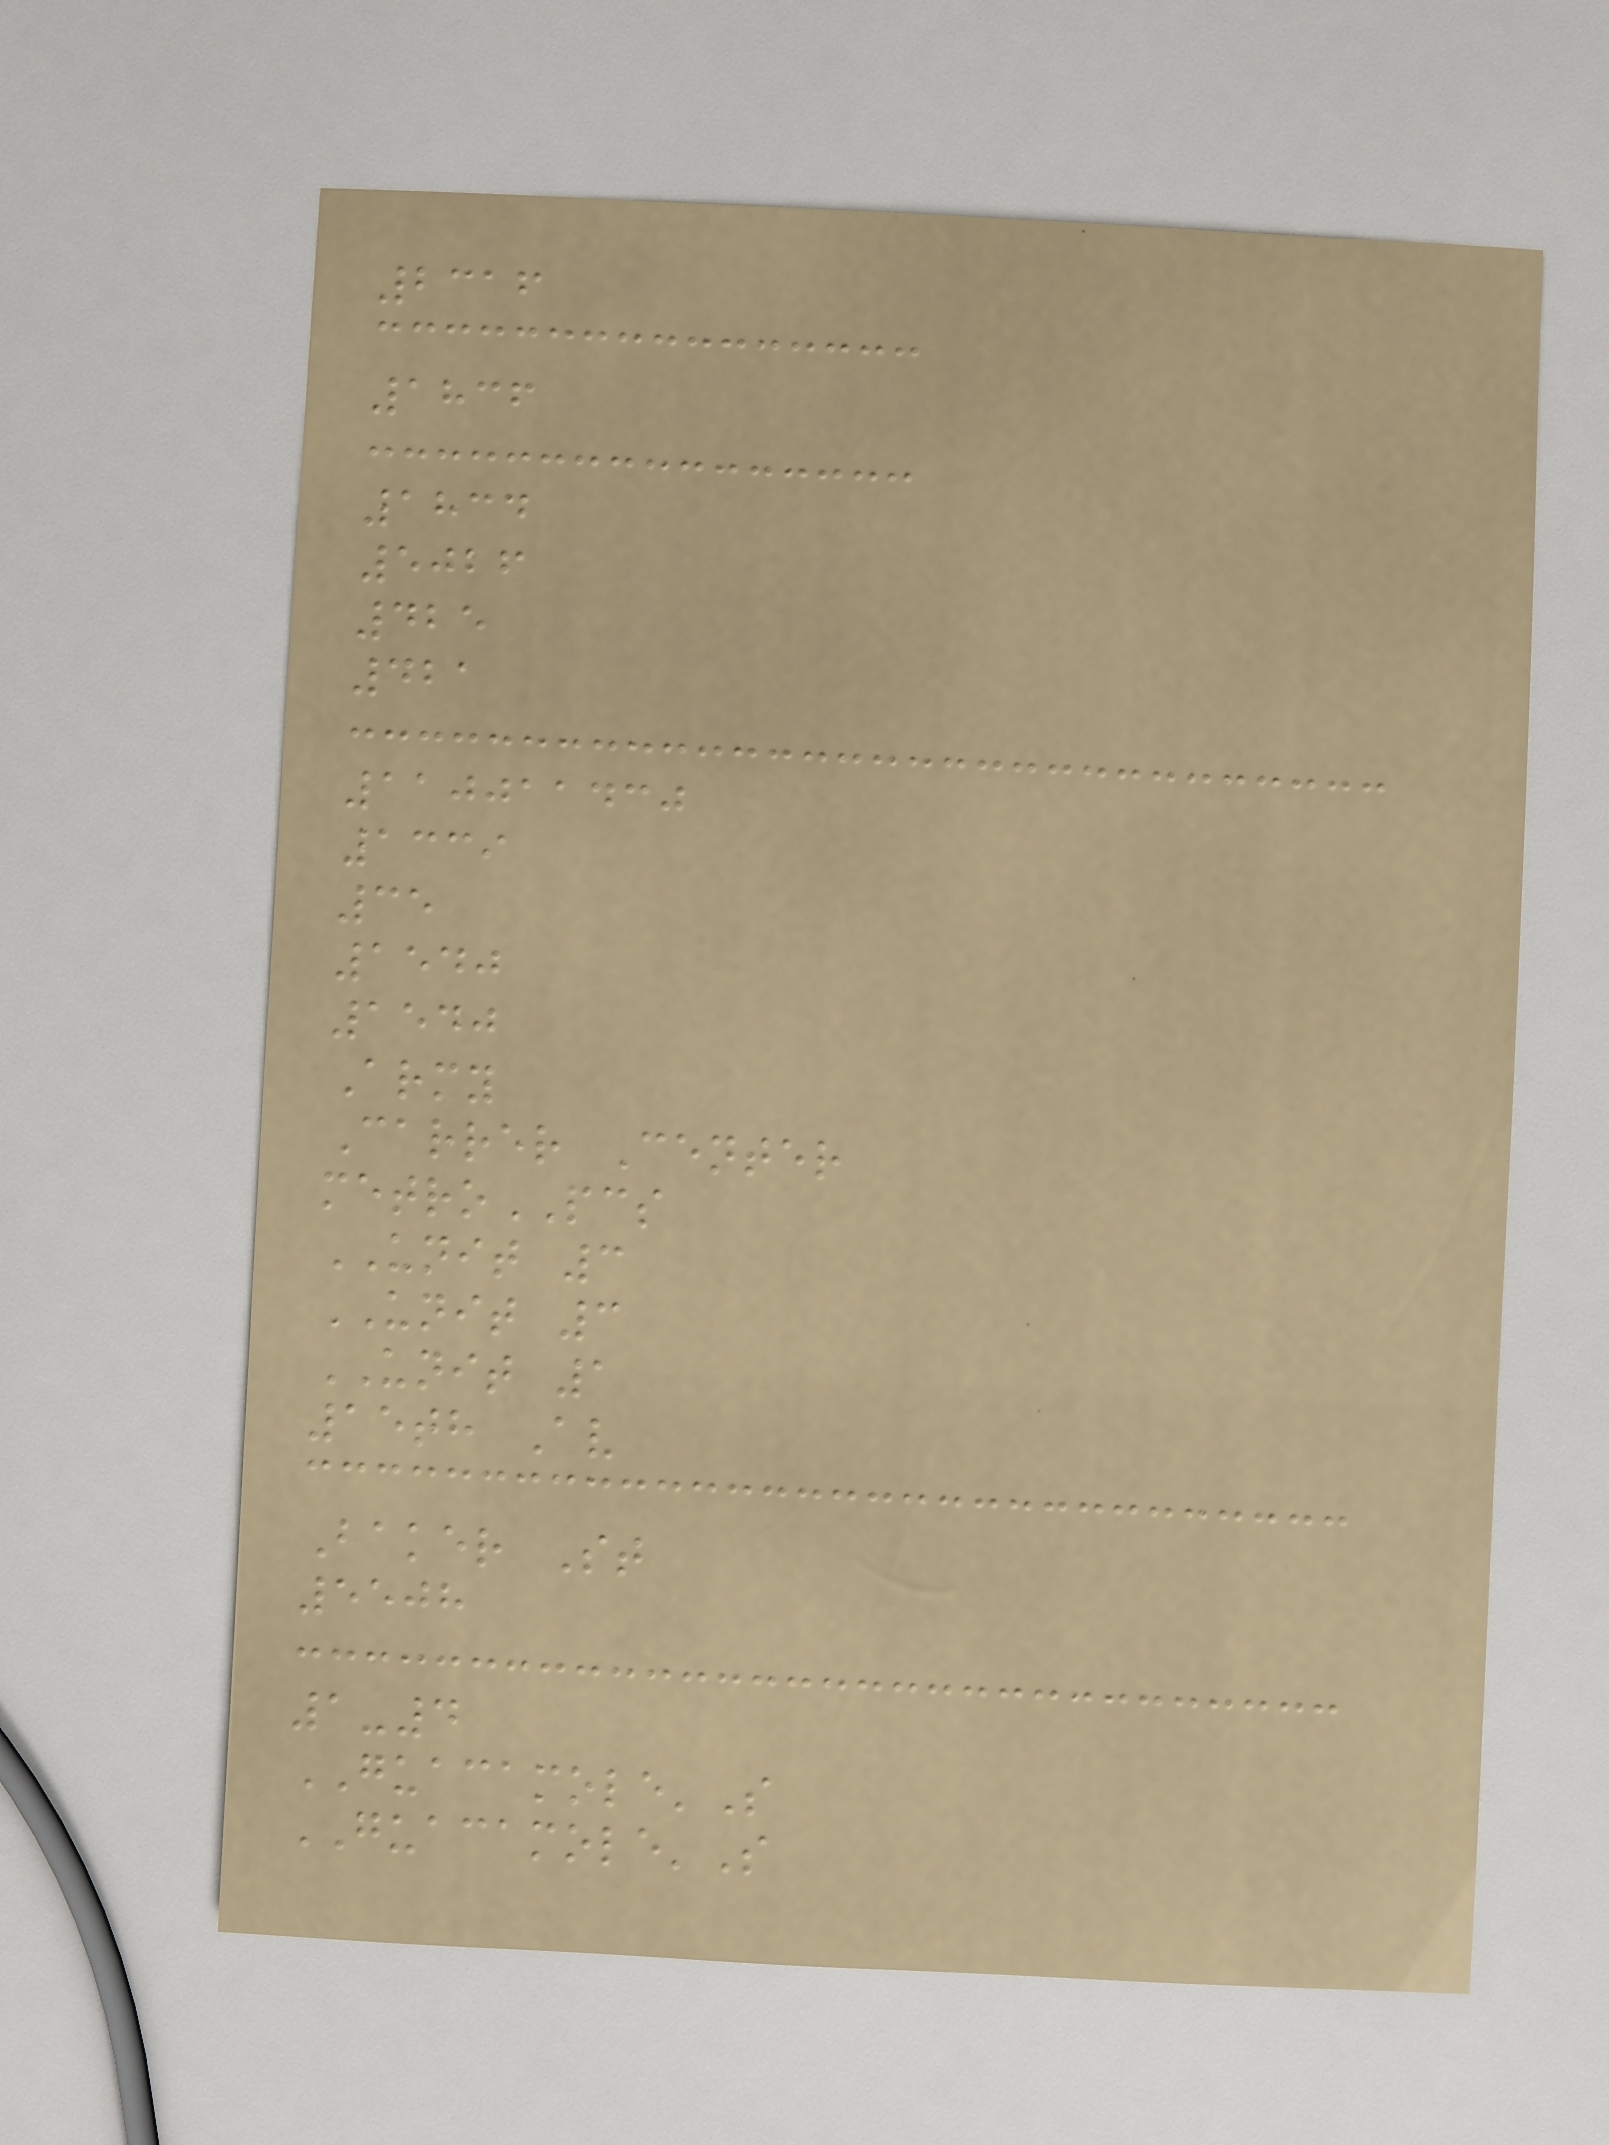2316
1836
1834
5026
425
421
110011430
1339
35
1540
1540
Army
Carrer Center
metroPCS
UNIT 3
UNIT 3
UNIT 1
15th Av
Baker St
5508
1-4
GUACAMOLE'S
GUACAMOLE'S
